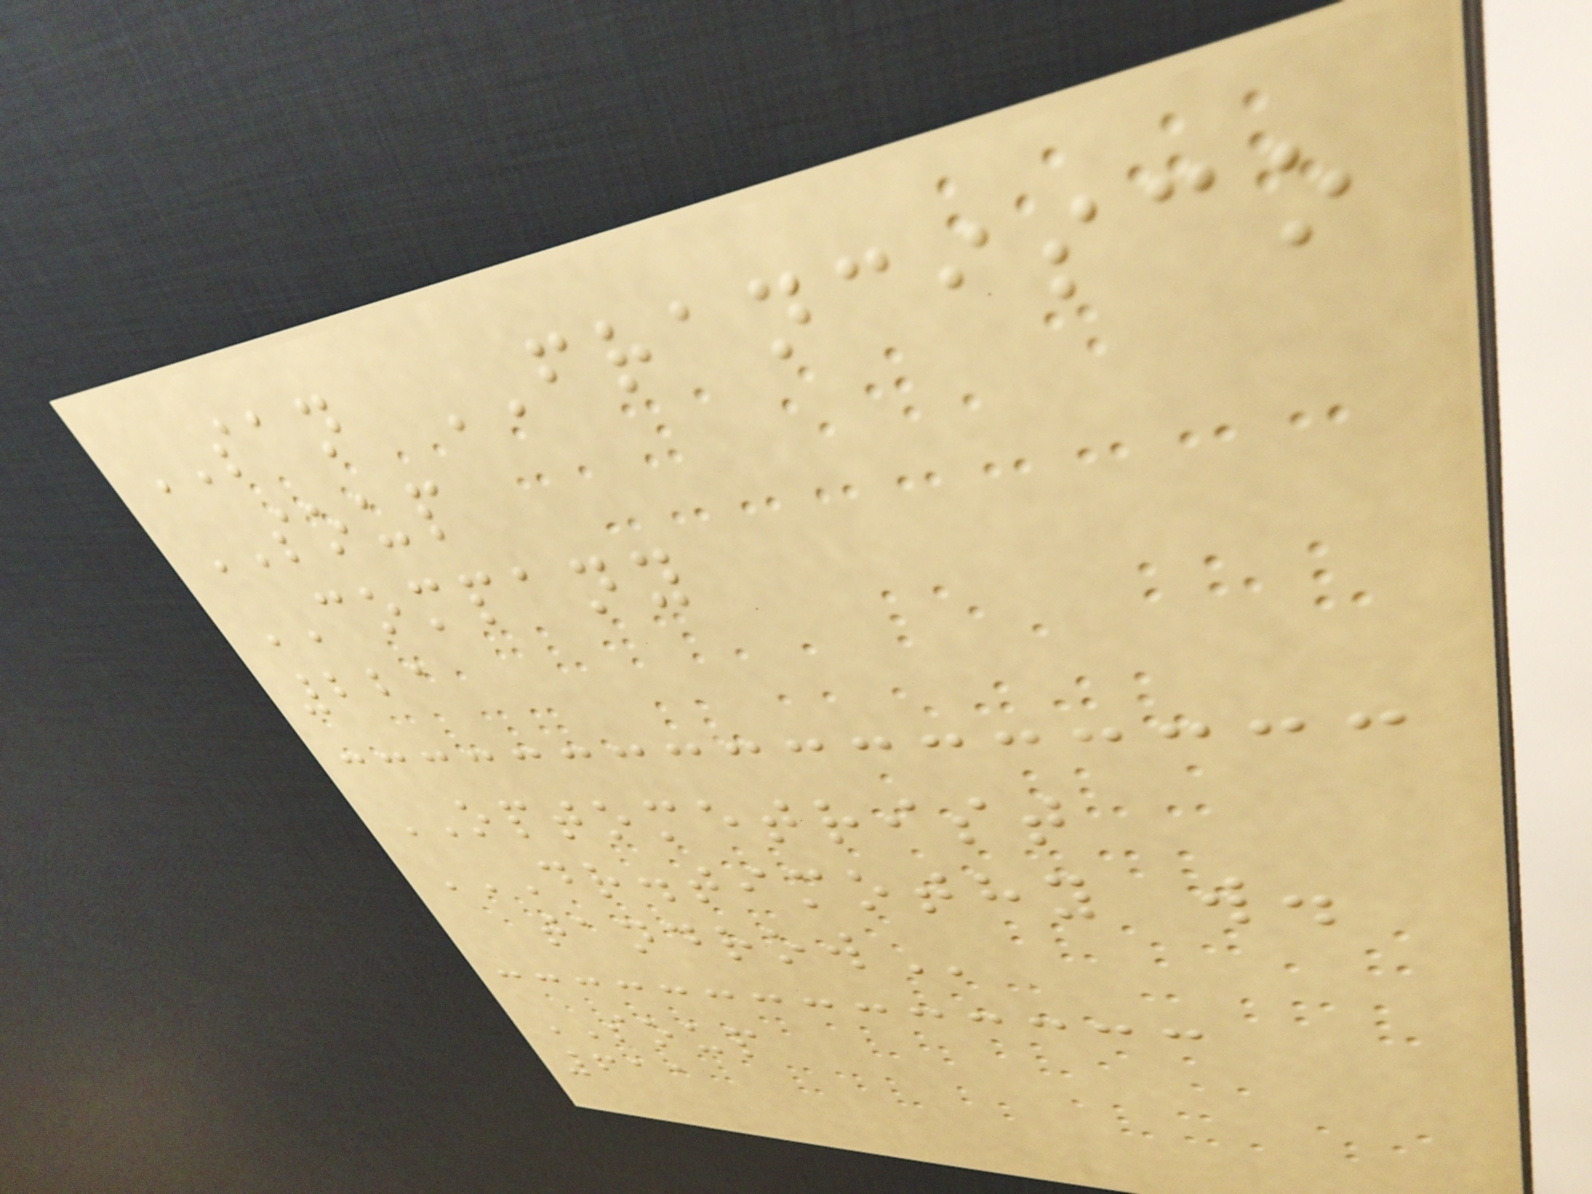SAN FRANCISCO
SOUP
COMPANY
221
OPTOMETRIST
DR.TIMOTHY W.
TANDROW
SOUP
611
